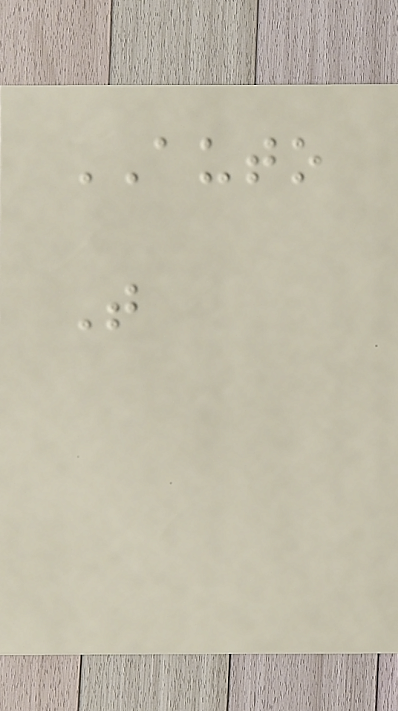AUTO
T
